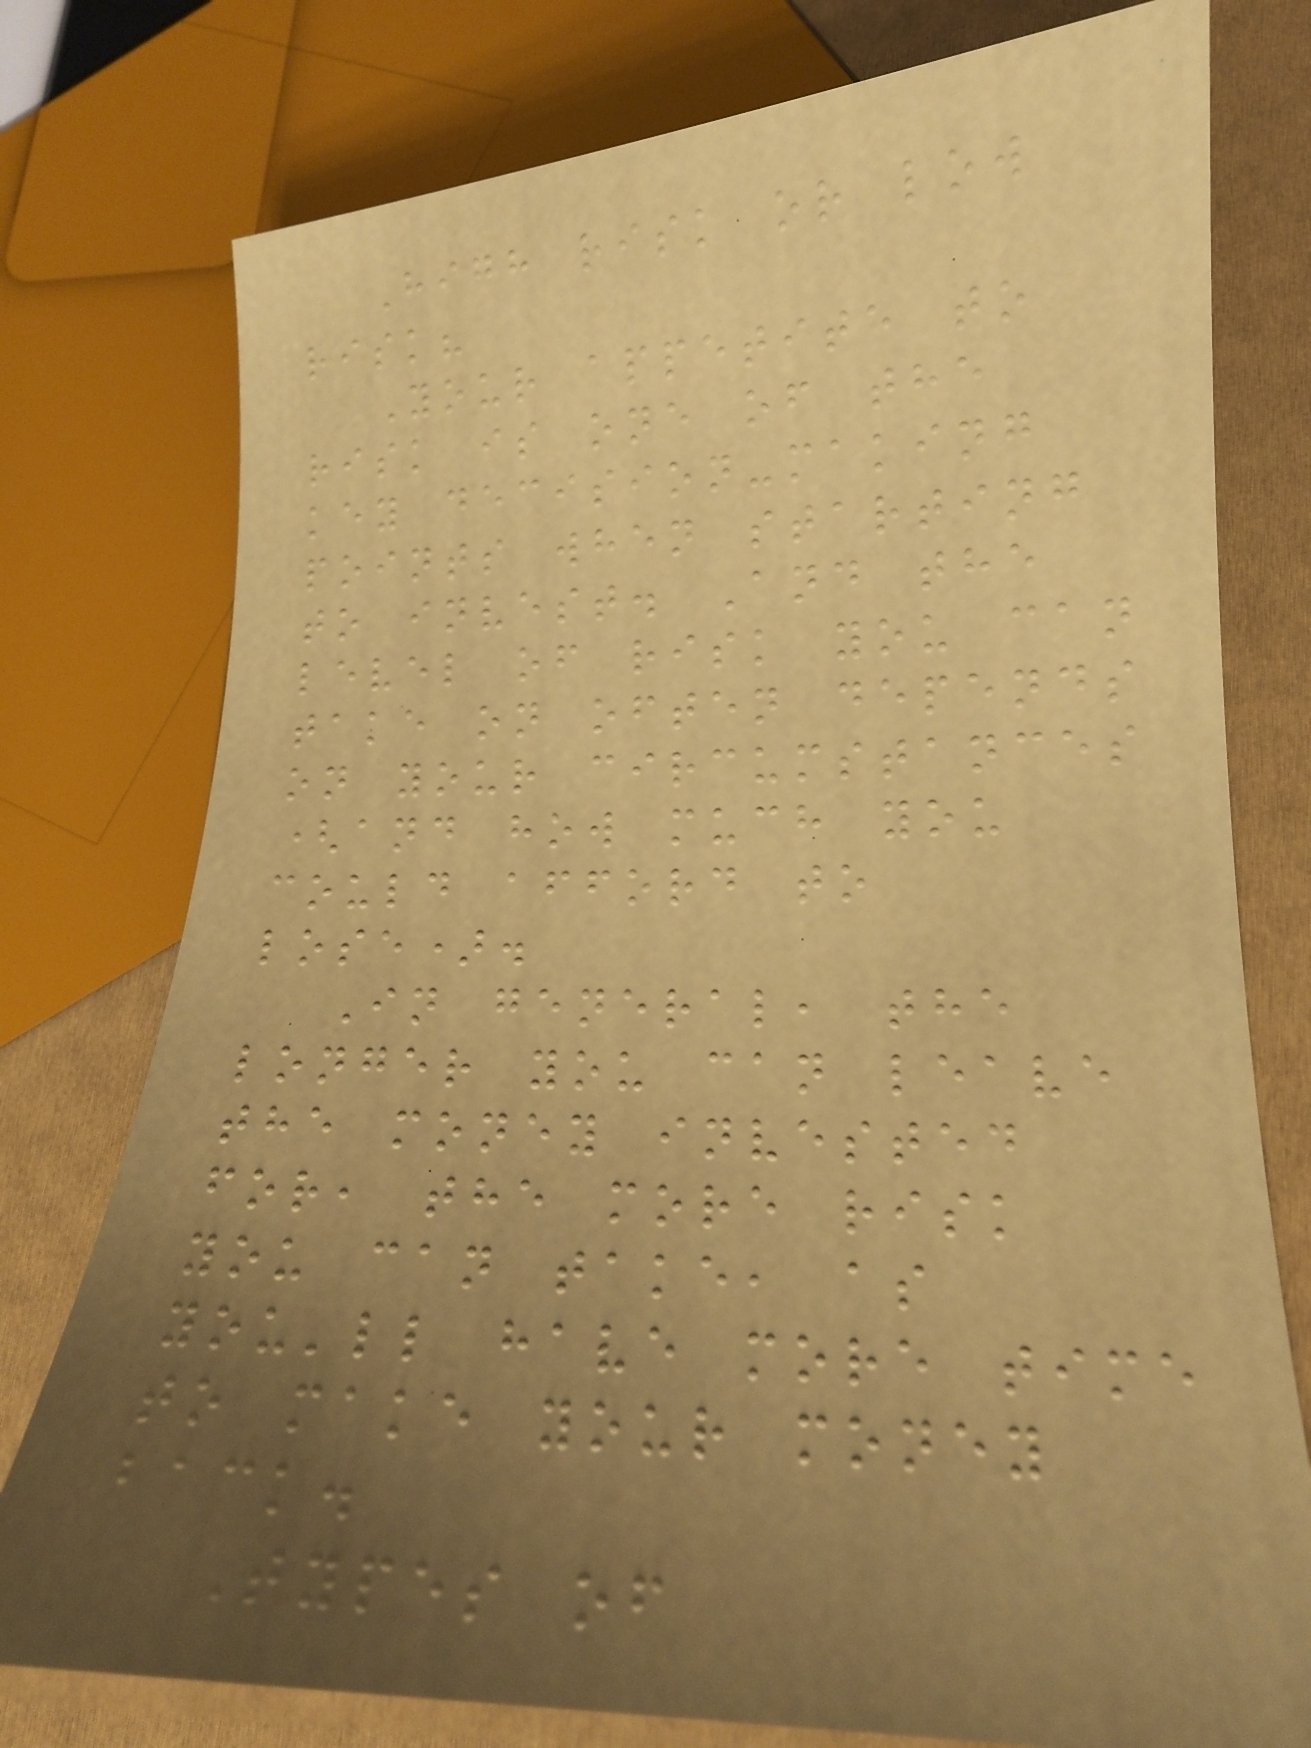High risk or low
risk?
Your appetite to
risk is one of the
key decision-making
points when starting
to invest. And the
level of risk you can
take on often depends
on your circumstances
(and how much you
could afford to
lose).
In general, the
longer you can leave
the money invested
for, the more risk
you can take, as
you'll have more time
to make your money
back.
Types of
